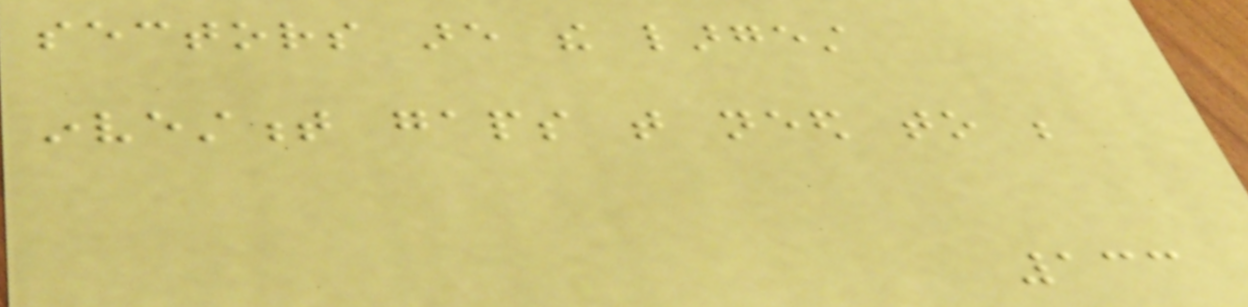sectors are the largest
investment gaps that need to be
133
